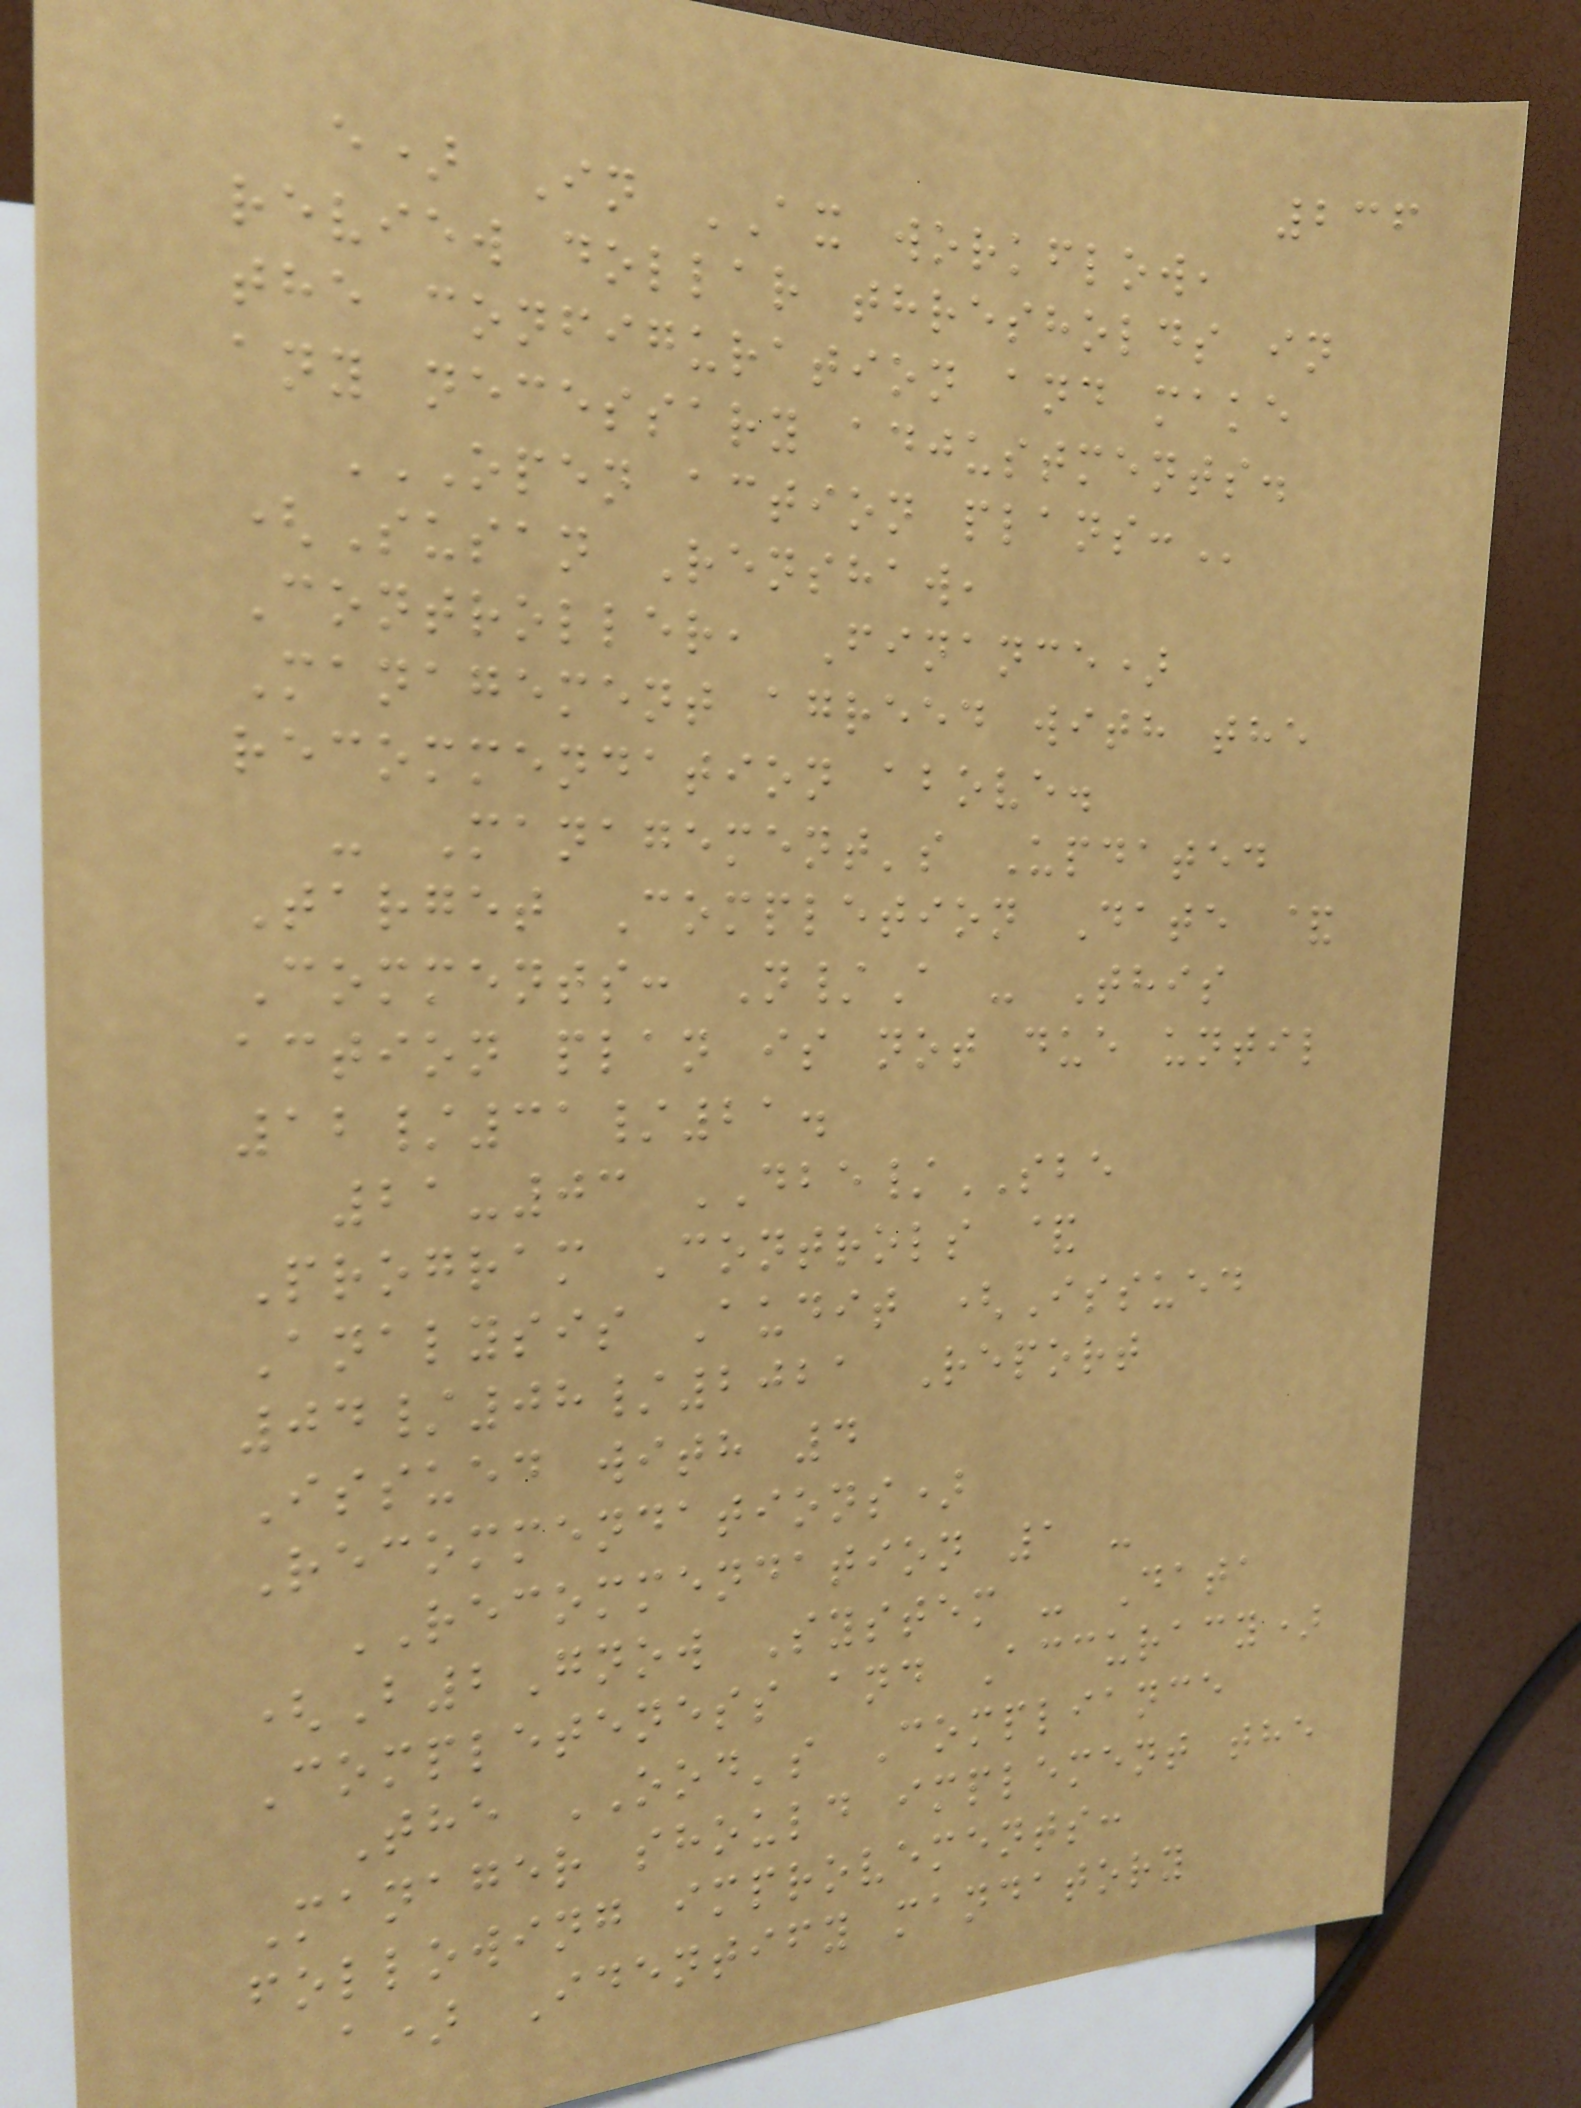236
e) In AX workflow,
review dollar thresholds in
the configuration and make
any necessary adjustments.
OPEN ACTION PLANS:
(Susan Renshaw,
Controller, Finance)
Management agreed with the
recommendation above.
- Management's Updated
Target Completion Date &
Comments: N/A - This
action plan is not due until
12/31/21.
21-03 DBE/SBE
Program Controls &
Analysis Audit (Issued
04/08/2021 Report
Issued with 4
Recommendations)
RECOMMENDATION 1 -
(B2Gnow System - Data
Completeness and Accuracy)
The OOD's Compliance
Manager should implement the
following improvements:
a) Identify mandatory
